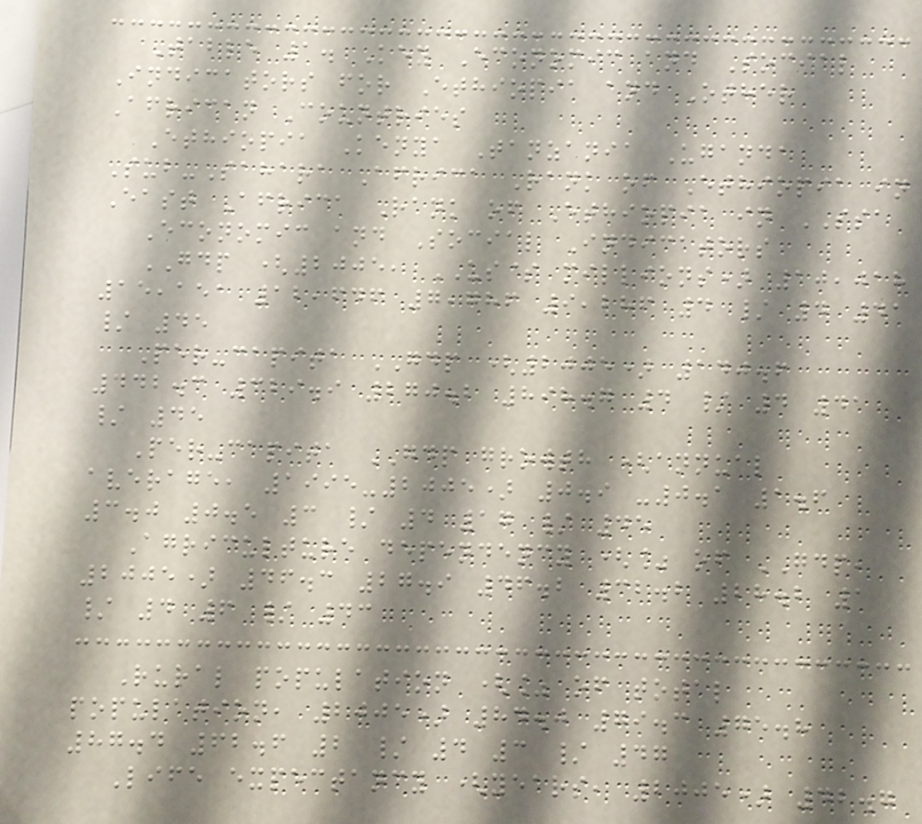Table 1. Key Economic and Social
Indicators for Ethiopia and Other
African Countries
Ethiopia Kenya Tanzania Uganda
Sub-Sahara Africa Rank of Ethiopia in
East Africa Rank of Ethiopia in SSA
Economic and Social Indicators
GDP (2005, US$ millions) 10,018
15,151 12,646 7,786 9,286 4 / 4 41
/ 45
Per-capita GDP (2005) 140.6
442.3 329.9 270.2 898.7 4 / 4 41
/ 45
Per-capita GDP growth (annual
average, 1995-2005) 0.9 -0.1 1.6
3.0 0.5 3 / 4 17 / 45
Agriculture dependency (% of GDP,
2005) 46.3 27.9 46.2 32.2 28.2 1
/ 4 6 / 43
Rural population (% of total
population, 2005) 84.0 79.3 75.8
87.4 62.6 2 / 4 3 / 47
Life expectancy (years, 2005) 42.7
